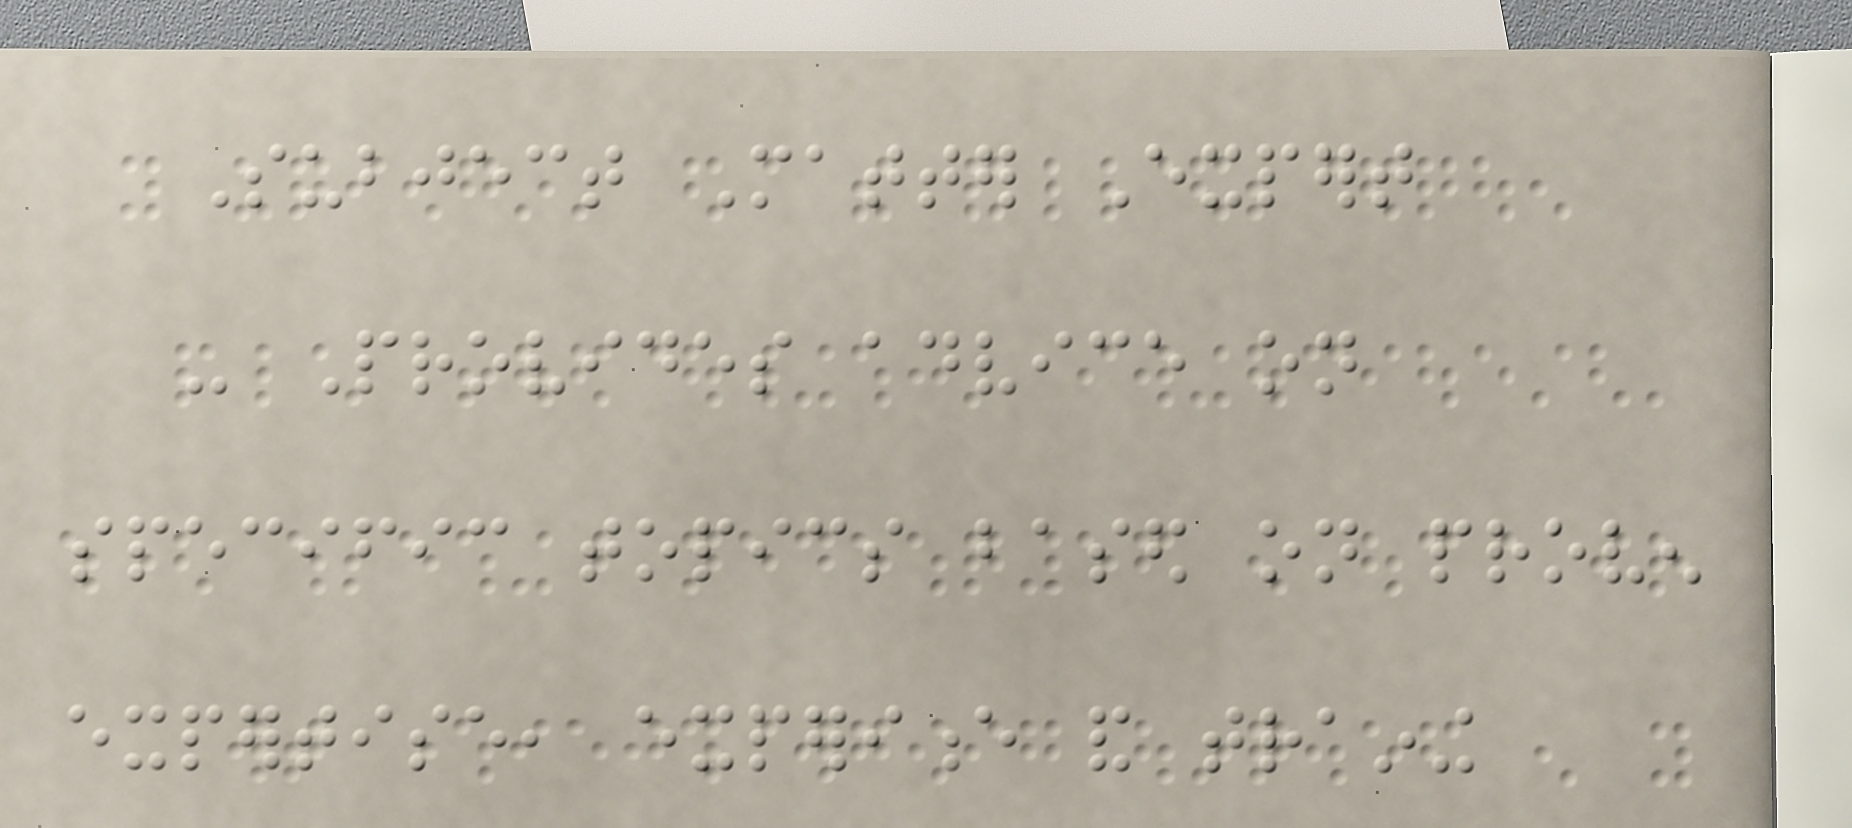Subject Matter Expert
- Provides advice on
specific topics based on proven
expertise, experience and training
